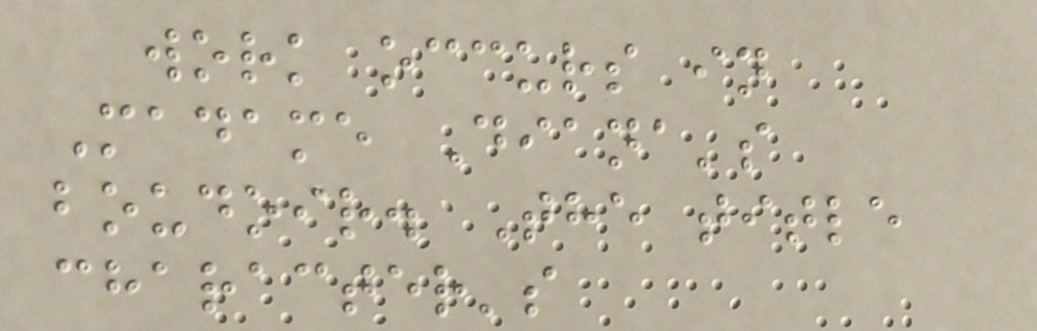work occurs in
Madame Diana's
boudoir. The title
character's
